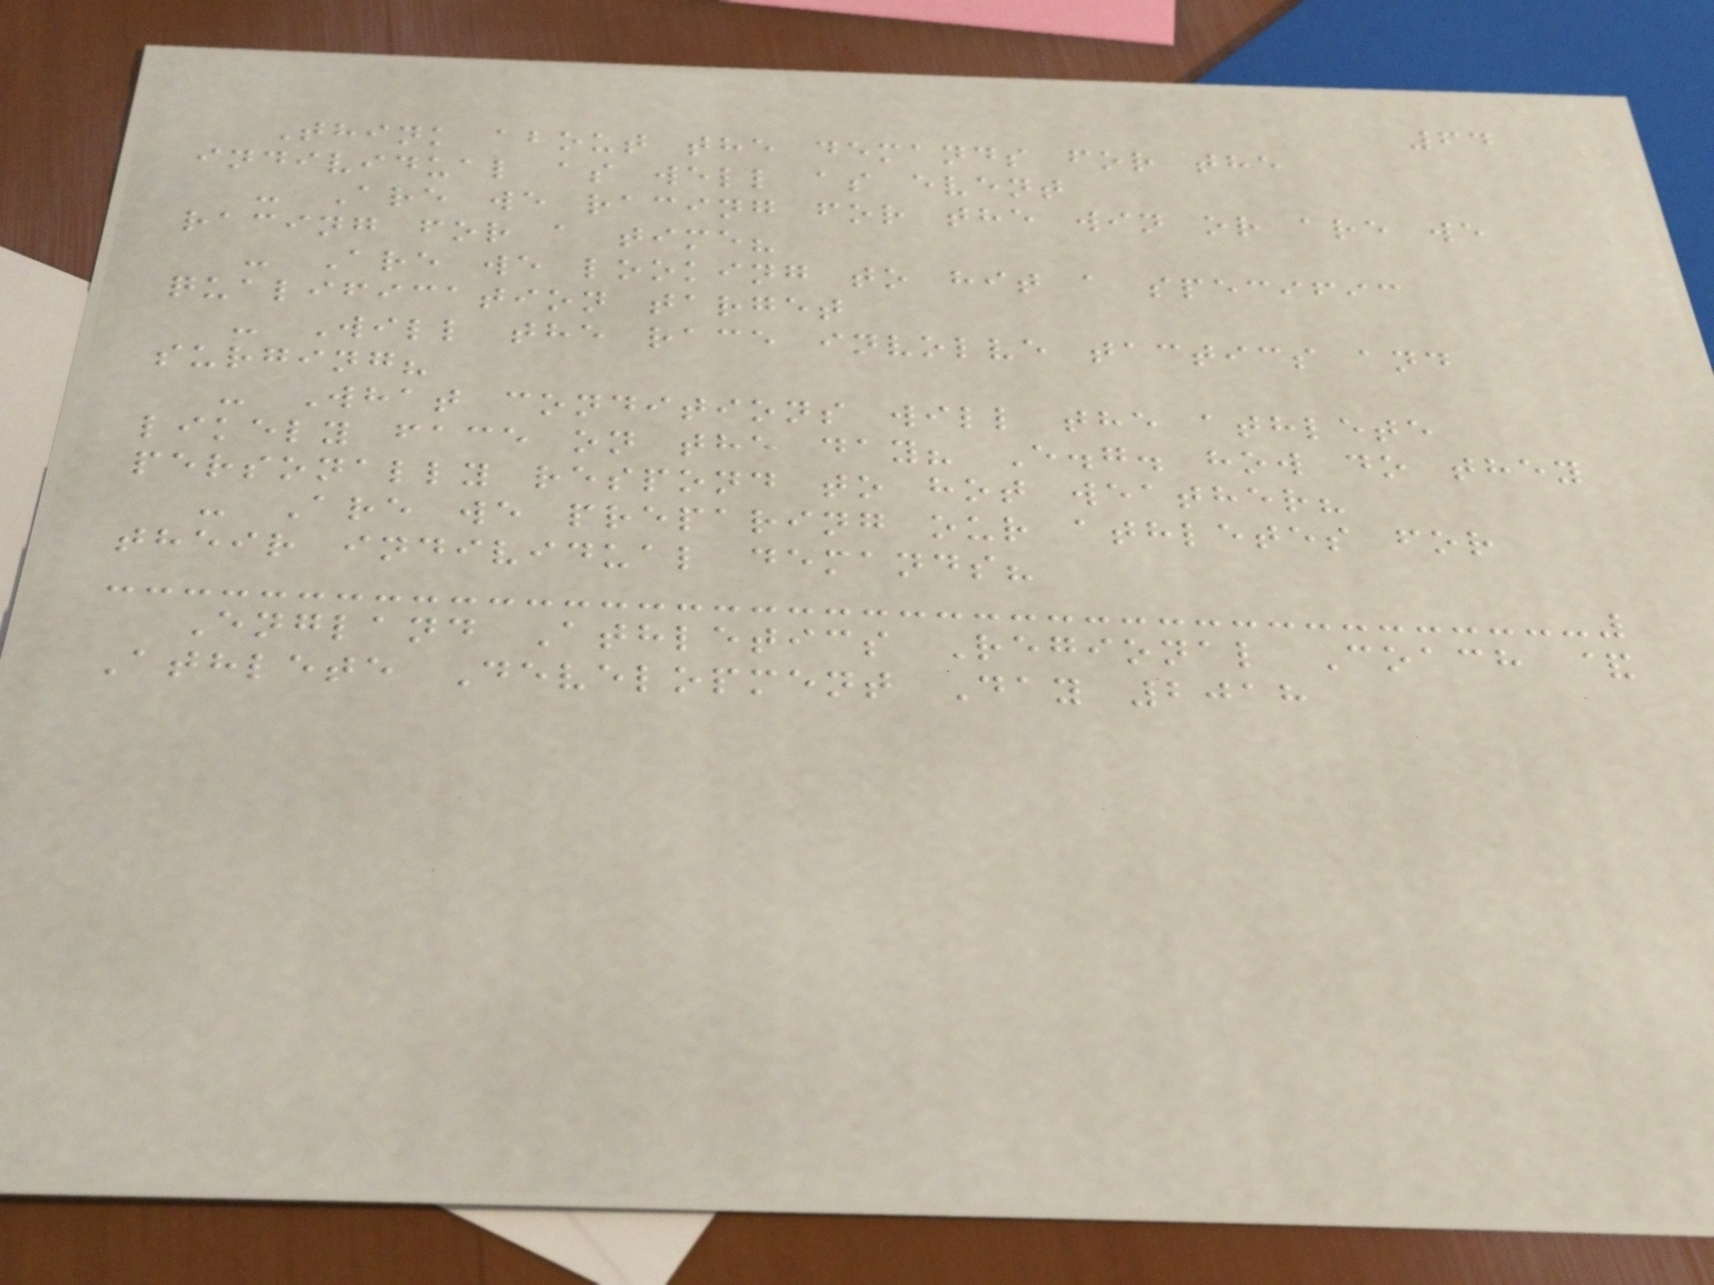64
Think about the demands for the
individual as well as event
- Are we racing for the win or are we
racing for a time?
- Are we looking to hit a specific
qualification target
- Will the race involve tactics and
surging?
- What conditions will the athlete
likely face on the day? E.g. how do they
personally respond to hot weather?
- Are we preparing our athletes for
their individual demands?
England Athletics Regional Coach &
Athlete Development Day 2018
